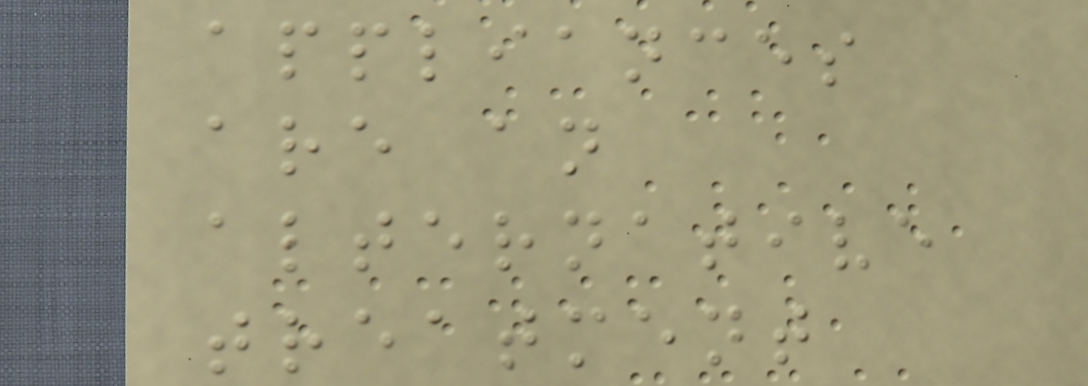appliances
are an
alternative
treatment
